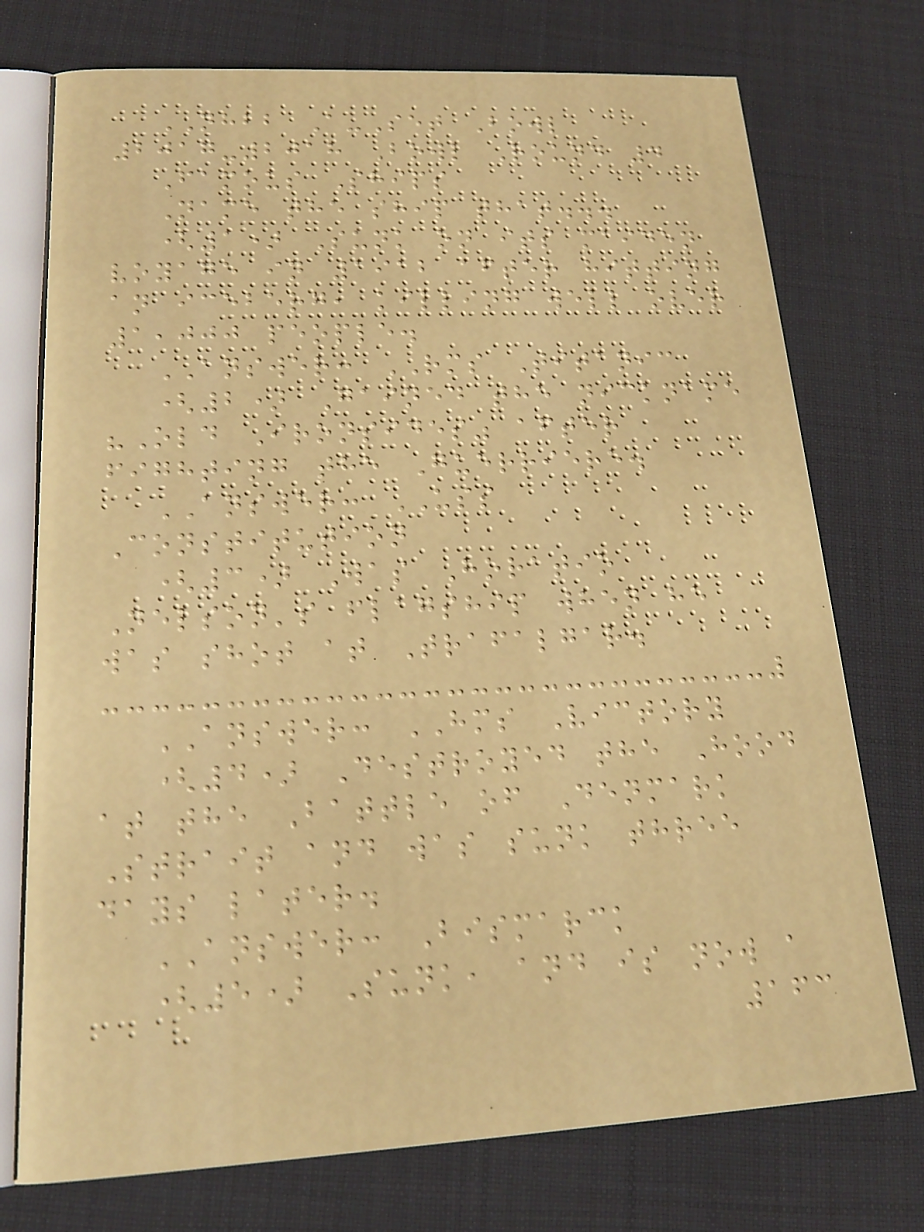NHBB A-Set Bowl
2017-2018 Bowl Round 4
Famous Ships
Name the ship that...
(1) Sunk on its maiden
voyage in 1912 after hitting
an iceberg, killing well over
1,000 people.
ANSWER: RMS Titanic
(2) Gained the nickname
"Old Ironsides" after
fighting the Guerriere.
ANSWER: USS
Constitution
(3) Was Horatio
Nelson's flagship when he
was shot at Trafalgar.
ANSWER: HMS Victory
(4) Destroyed the Hood
at the Battle of Denmark
Strait and was sunk three
days later.
ANSWER: Bismarck
(5) Sunk, and is now a
163
